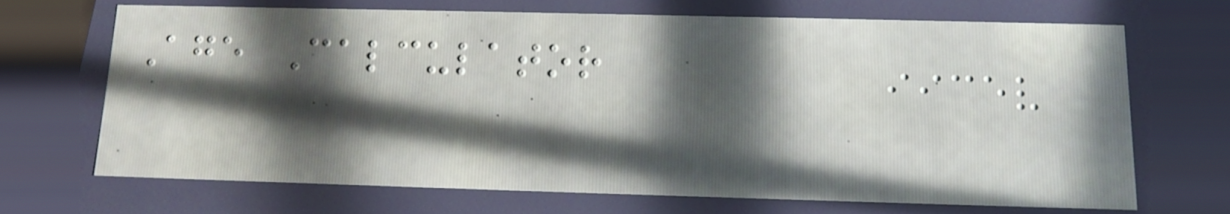Age Calculator
